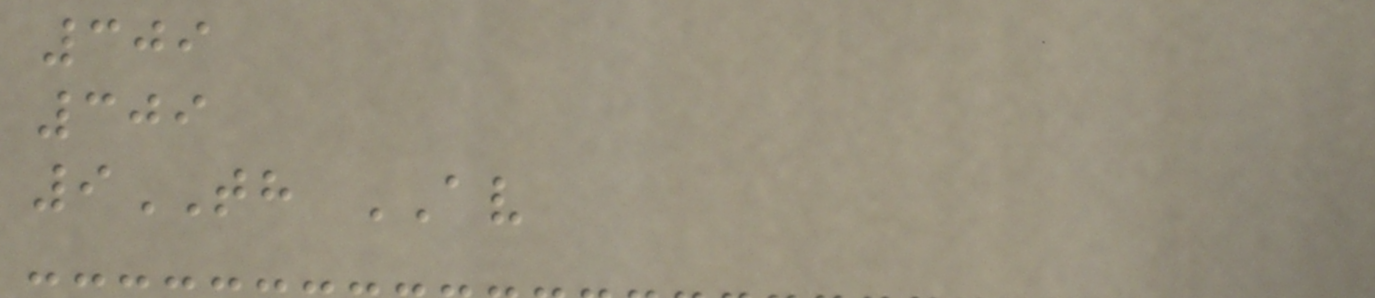309
309
9TH AV
